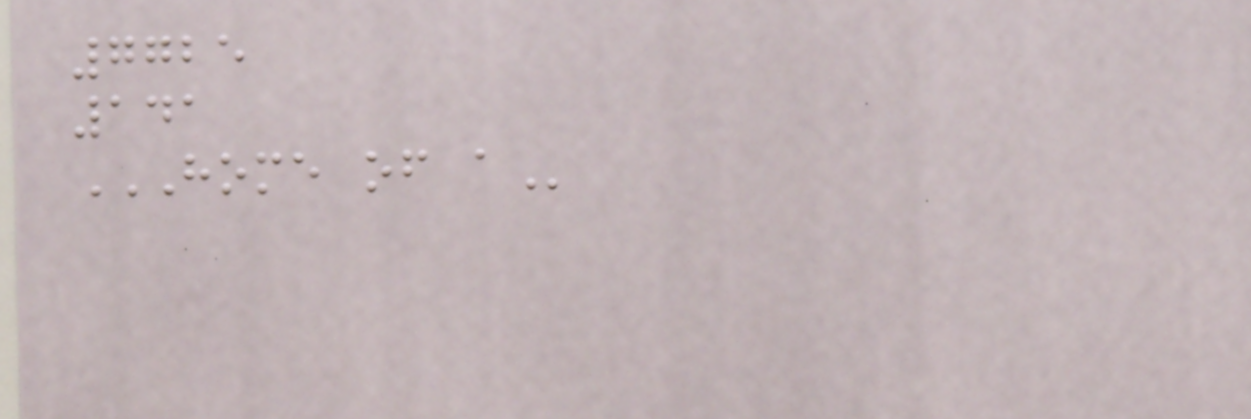7725
141
HOME OF A
